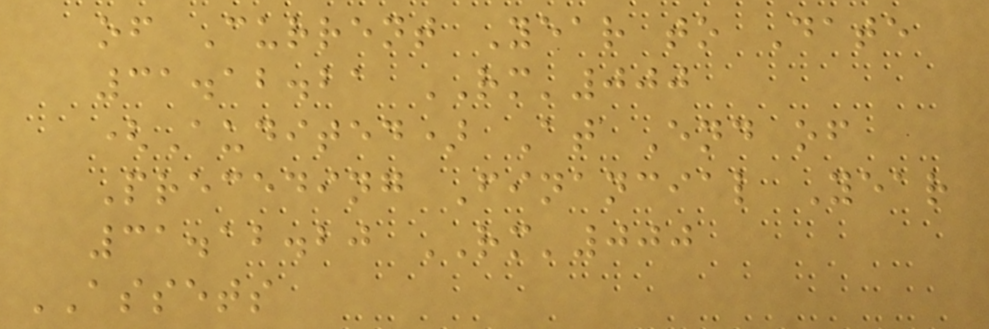of Current Year to Date
31.12.21 RM'000
(Audited) At End of
Preceding Financial Year
31.12.20 RM'000
ASSETS
